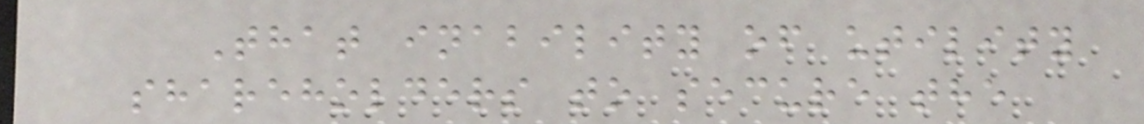That inability of utility
shareholders to secure the
